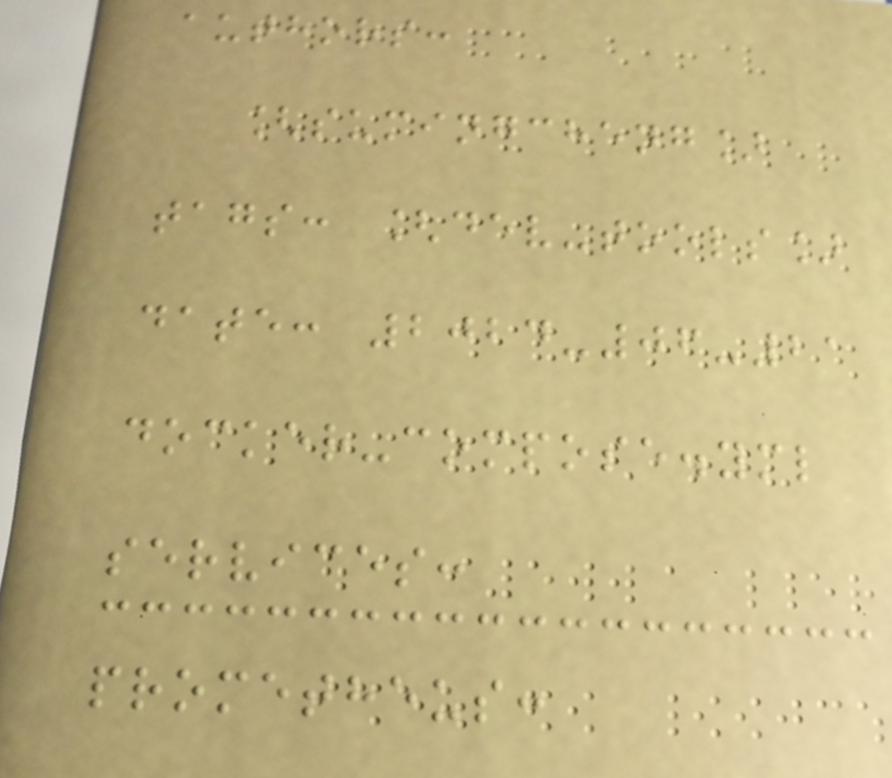authors:
[sumingcheng]
tags: [dev-tools]
date: 2024-06-21
docker-compose.yml
services:
prometheus:
